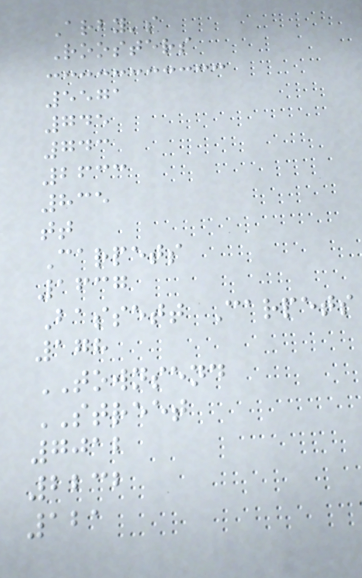Arby's
Roosters
5571
745
743
2633
835
tt
Carpets
1637
Bassett Carpets
178
TOWNSEND
STREET
7012
2232
121
